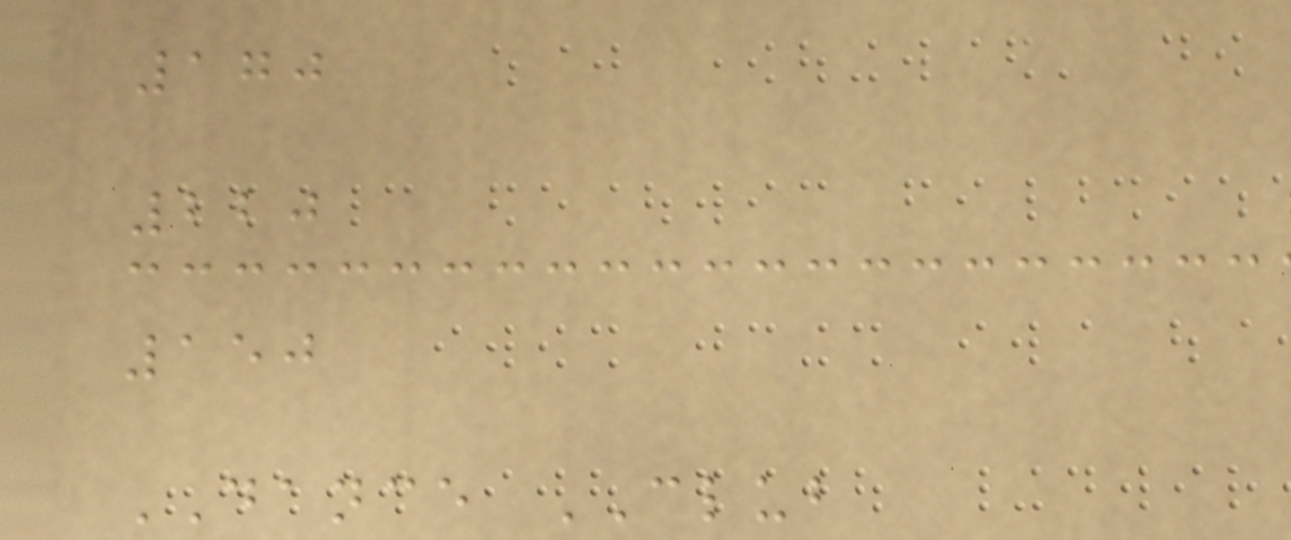170
220
150
DANCE CLUB
